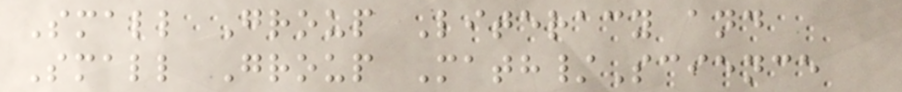Small Group Literacy and
Small Group Math/Science
